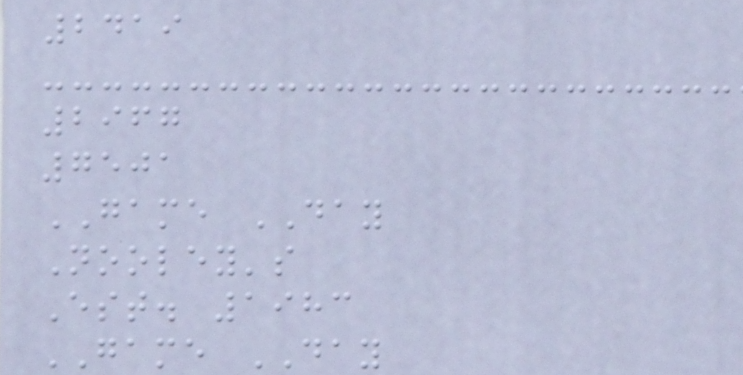2419
2967
7501
GAME DAY
Nooley's
Est. 1983
GAME DAY
